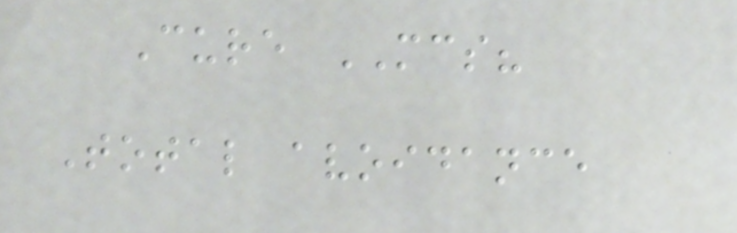Cure MCS?
Total avoidance
